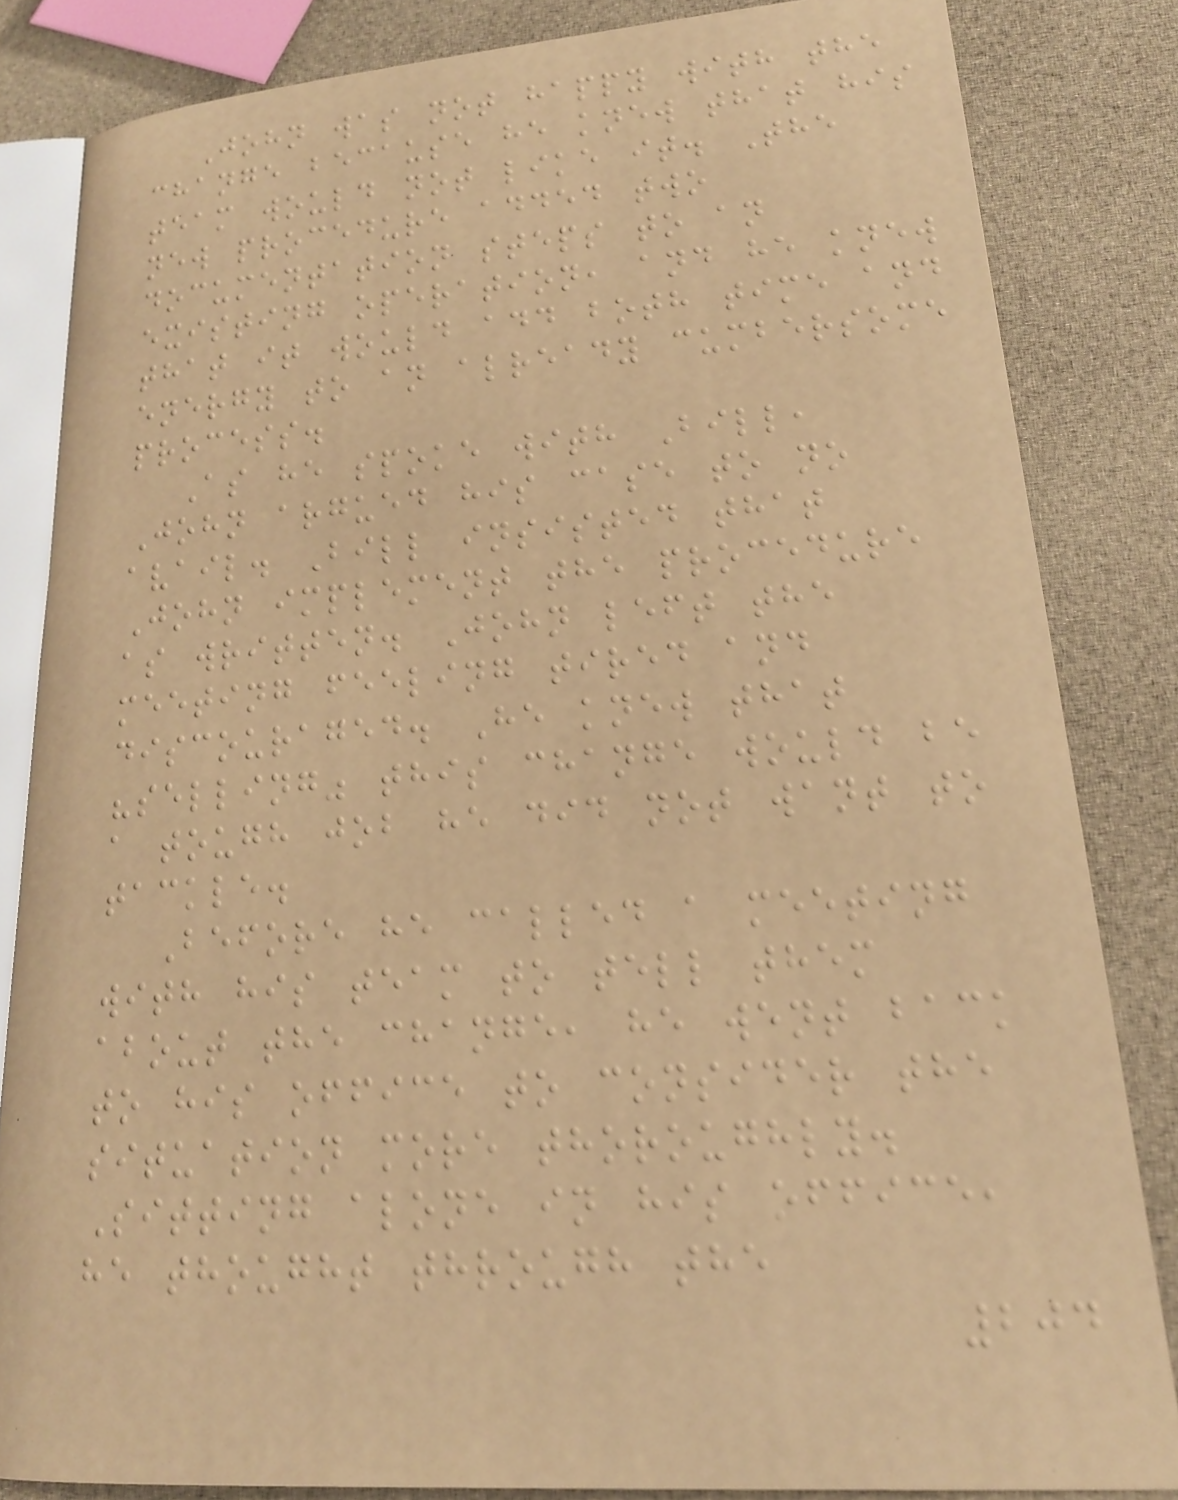John was not happy with the
change because he knew that his
team would not like it. The
new procedure added two
documentation steps to an
existing operation, and he knew
that it would add both time and
energy to an already cumbersome
process.
As he spoke with Bill,
John argued his case to no
avail. Bill insisted that
John implement the procedure
as written. John left the
meeting feeling tired and
discouraged. He knew that
"selling" this change would be
a tough job he did not want to
tackle.
Before he called a meeting
with his team to tell them
about the change, he went back
to his office to consider the
situation more thoroughly.
Sitting alone in his office,
he thought through the
204
